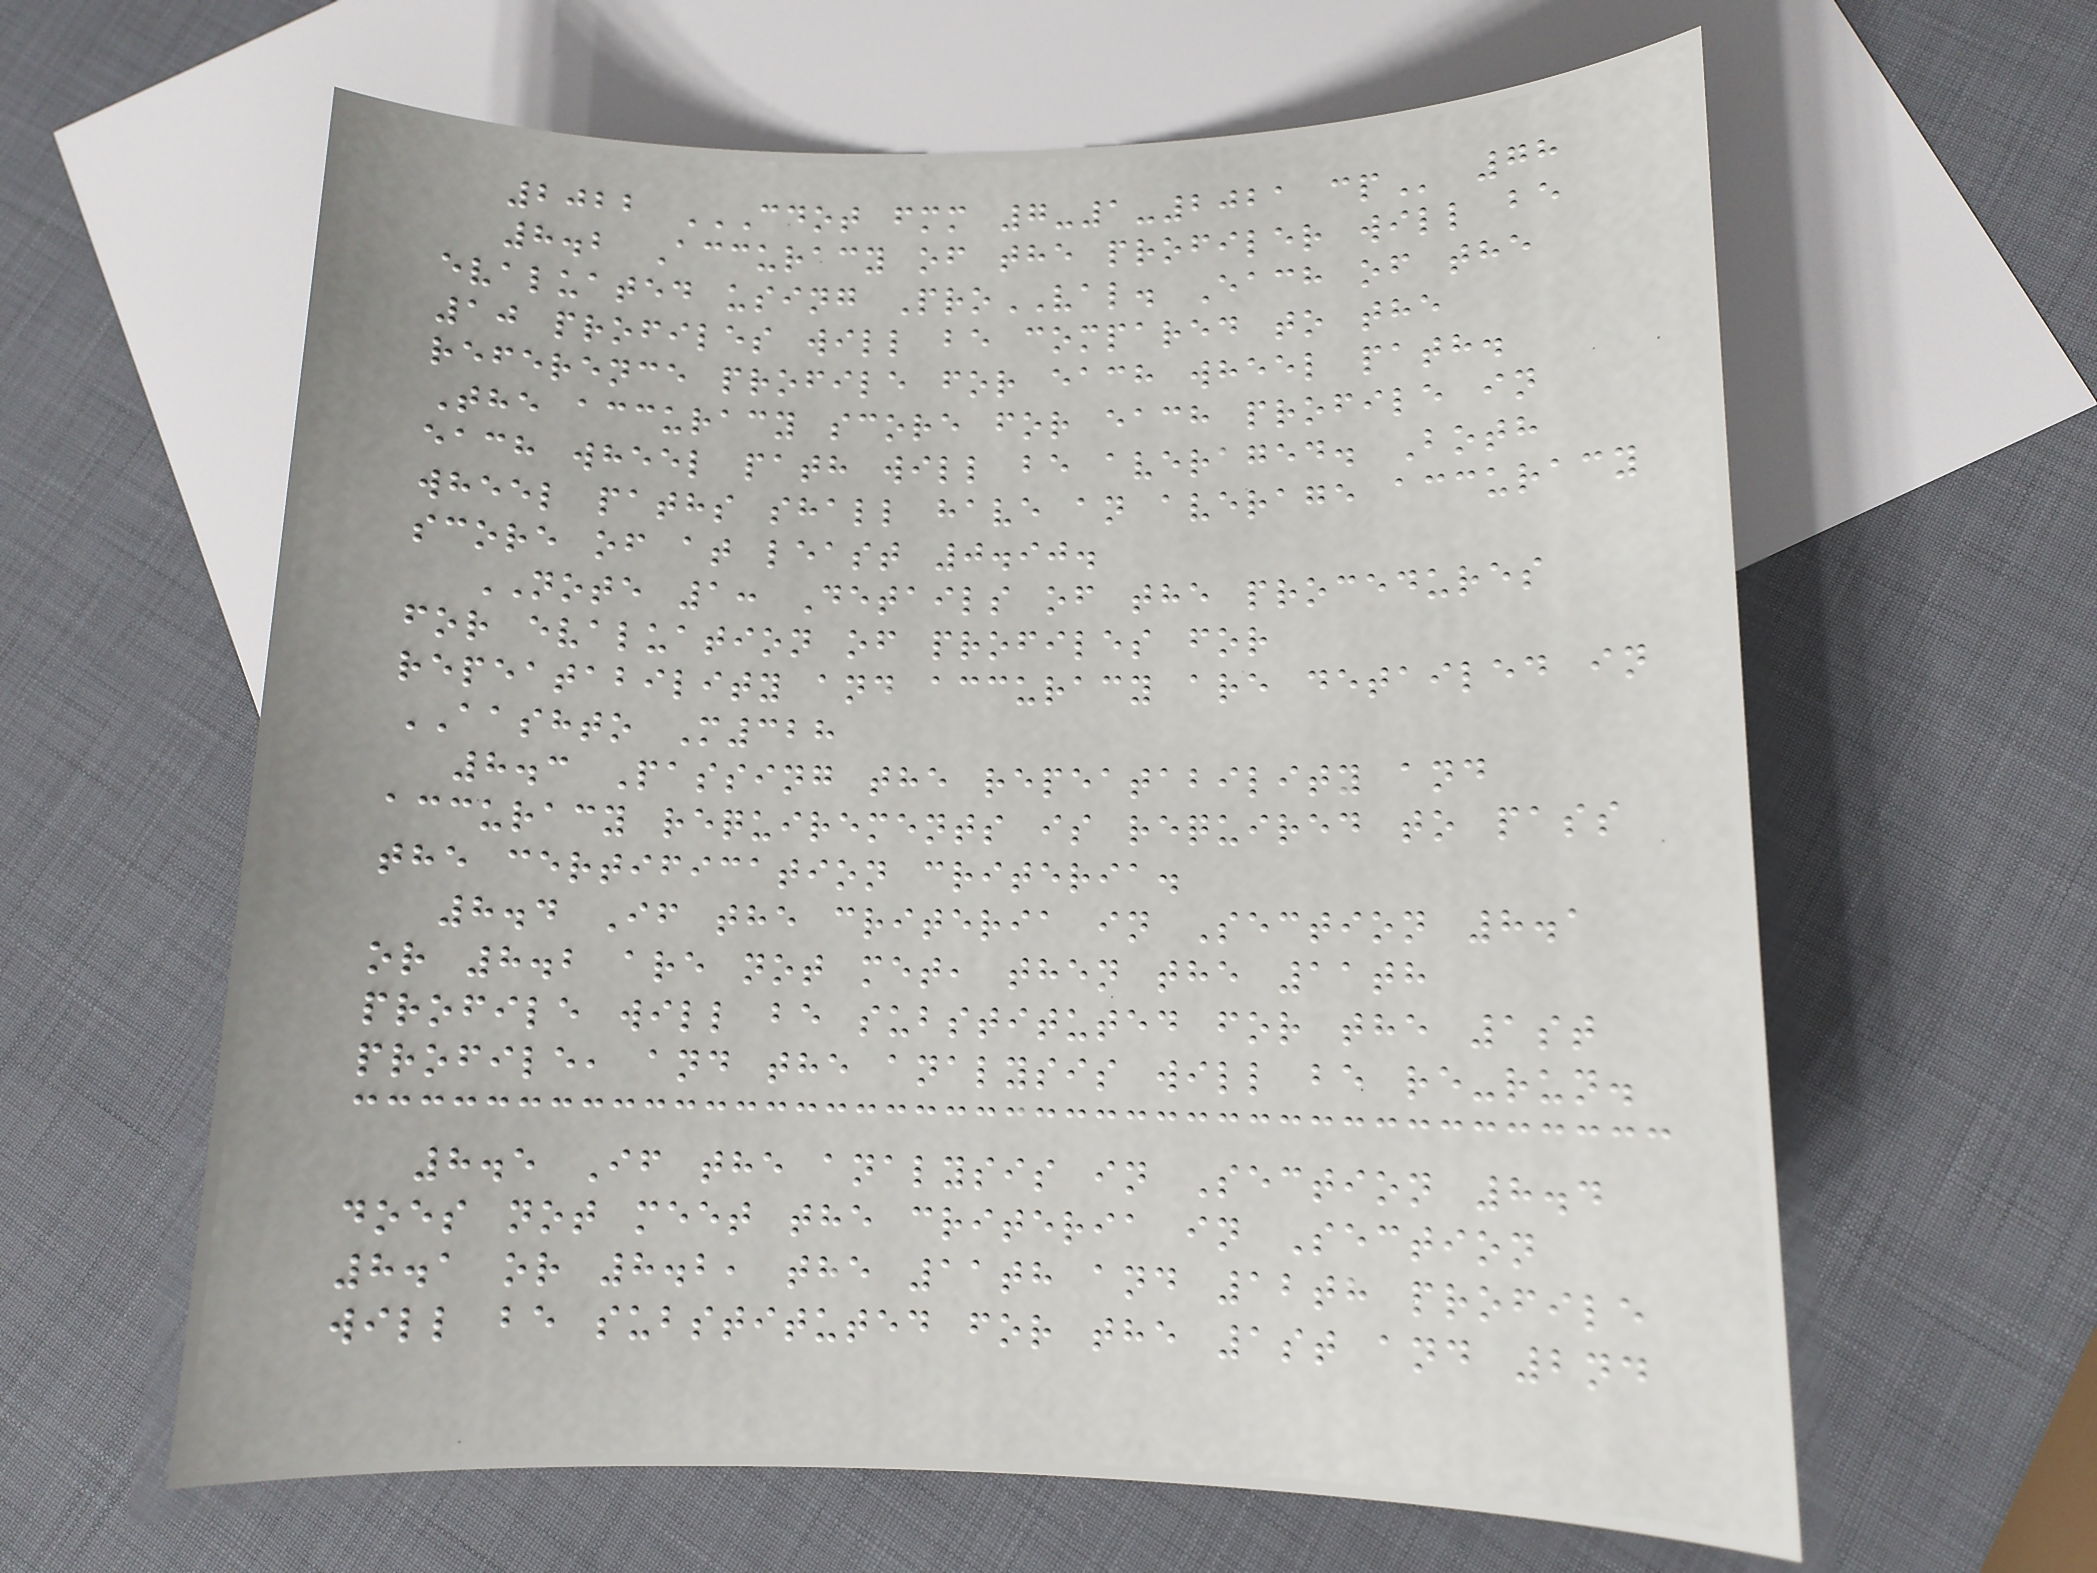2022 CDOT FMM 7-1-2021 CP 78
8.2 Accuracy of the profiler will be
evaluated using ProVAL. Each of the
10 profiles will be compared to the
reference profile for each wheel path.
The accuracy score for each profile in
each wheel path will be averaged. Both
wheel paths shall have an average accuracy
score of at least 0.90.
NOTE 1: Details of the procedures
for evaluation of profiles for
repeatability and accuracy are detailed in
AASHTO M328
8.3 Passing the repeatability and
accuracy requirements is required to pass
the certification criteria.
8.4 If the criteria in Section 8.1
or 8.2 are not met, then the 11th
profile will be substituted for the 1st
profile, and the analysis will be re-run.
8.5 If the analysis in Section 8.4
does not meet the criteria in Section
8.1 or 8.2, the 11th and 12th profile
will be substituted for the 1st and 2nd
